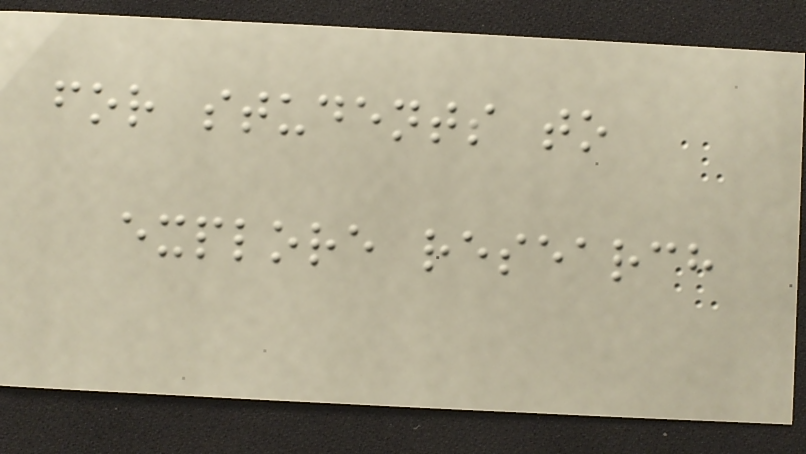for students to
explore research
